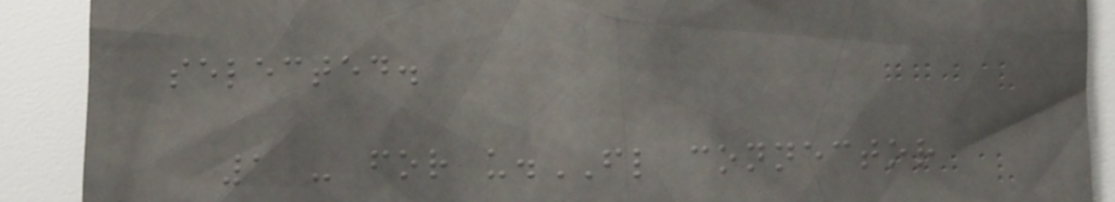selected.
1 - for u.FL connector
